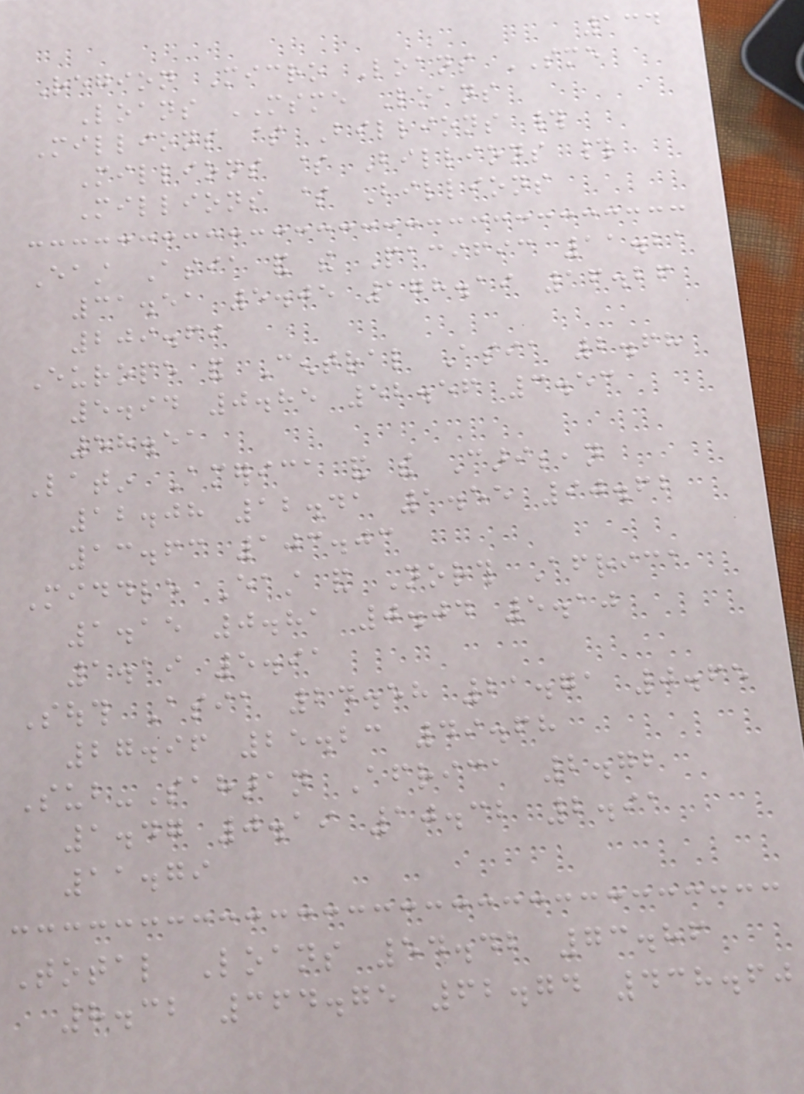134
Region Micro Loans SME
Loans MSME Loans
Millions $ Billions #
Millions $ Billions #
Millions $ Billions
East Asia and the Pacific 11.21
31.51 5.05 178.19 16.26
209.69
Europe and Central Asia 2.68
5.94 0.85 52.56 3.53
58.51
Latin America and the Caribbean
12.08 12.41 1.55 90.62
13.63 103.03
Middle East and North Africa
1.15 0.81 0.04 5.10
1.19 5.91
South Asia 24.58 21.71 0.65
27.96 25.23 49.68
Sub-Saharan Africa 2.72
1.47 0.19 10.32 2.91
11.79
Total Loans 54.42 73.86
8.32 364.75 62.74 438.60
